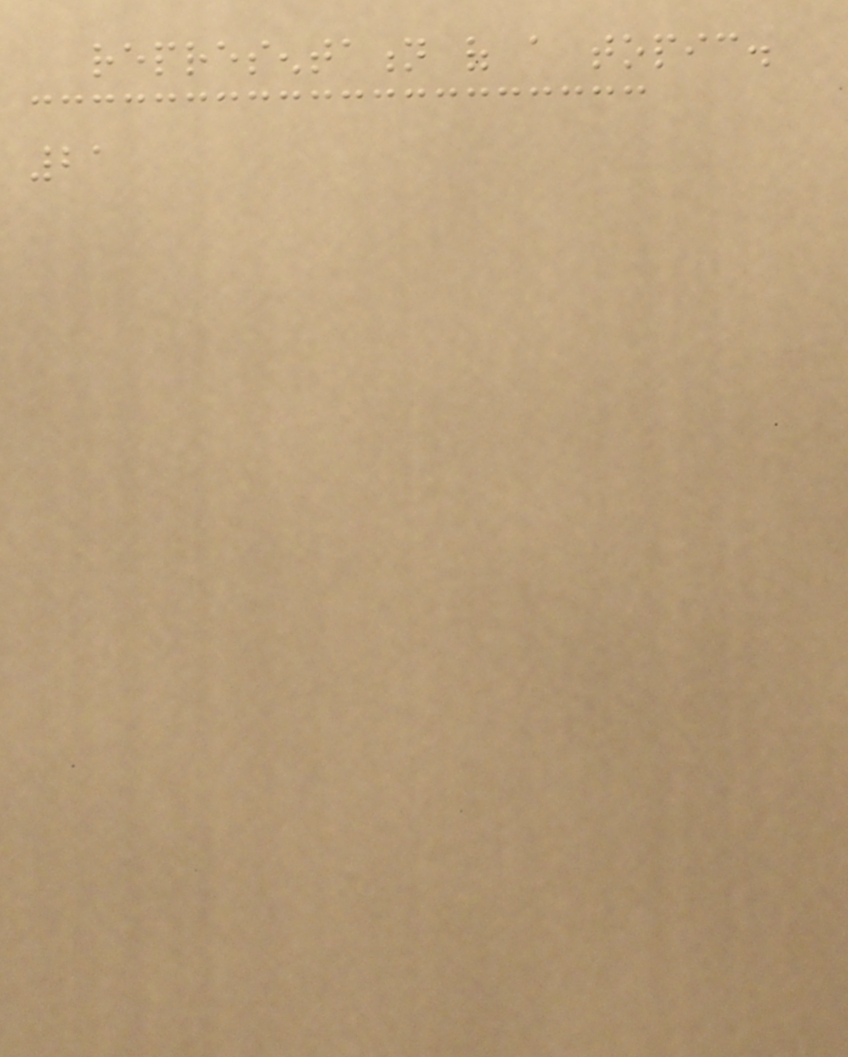representation of a topic.
21
